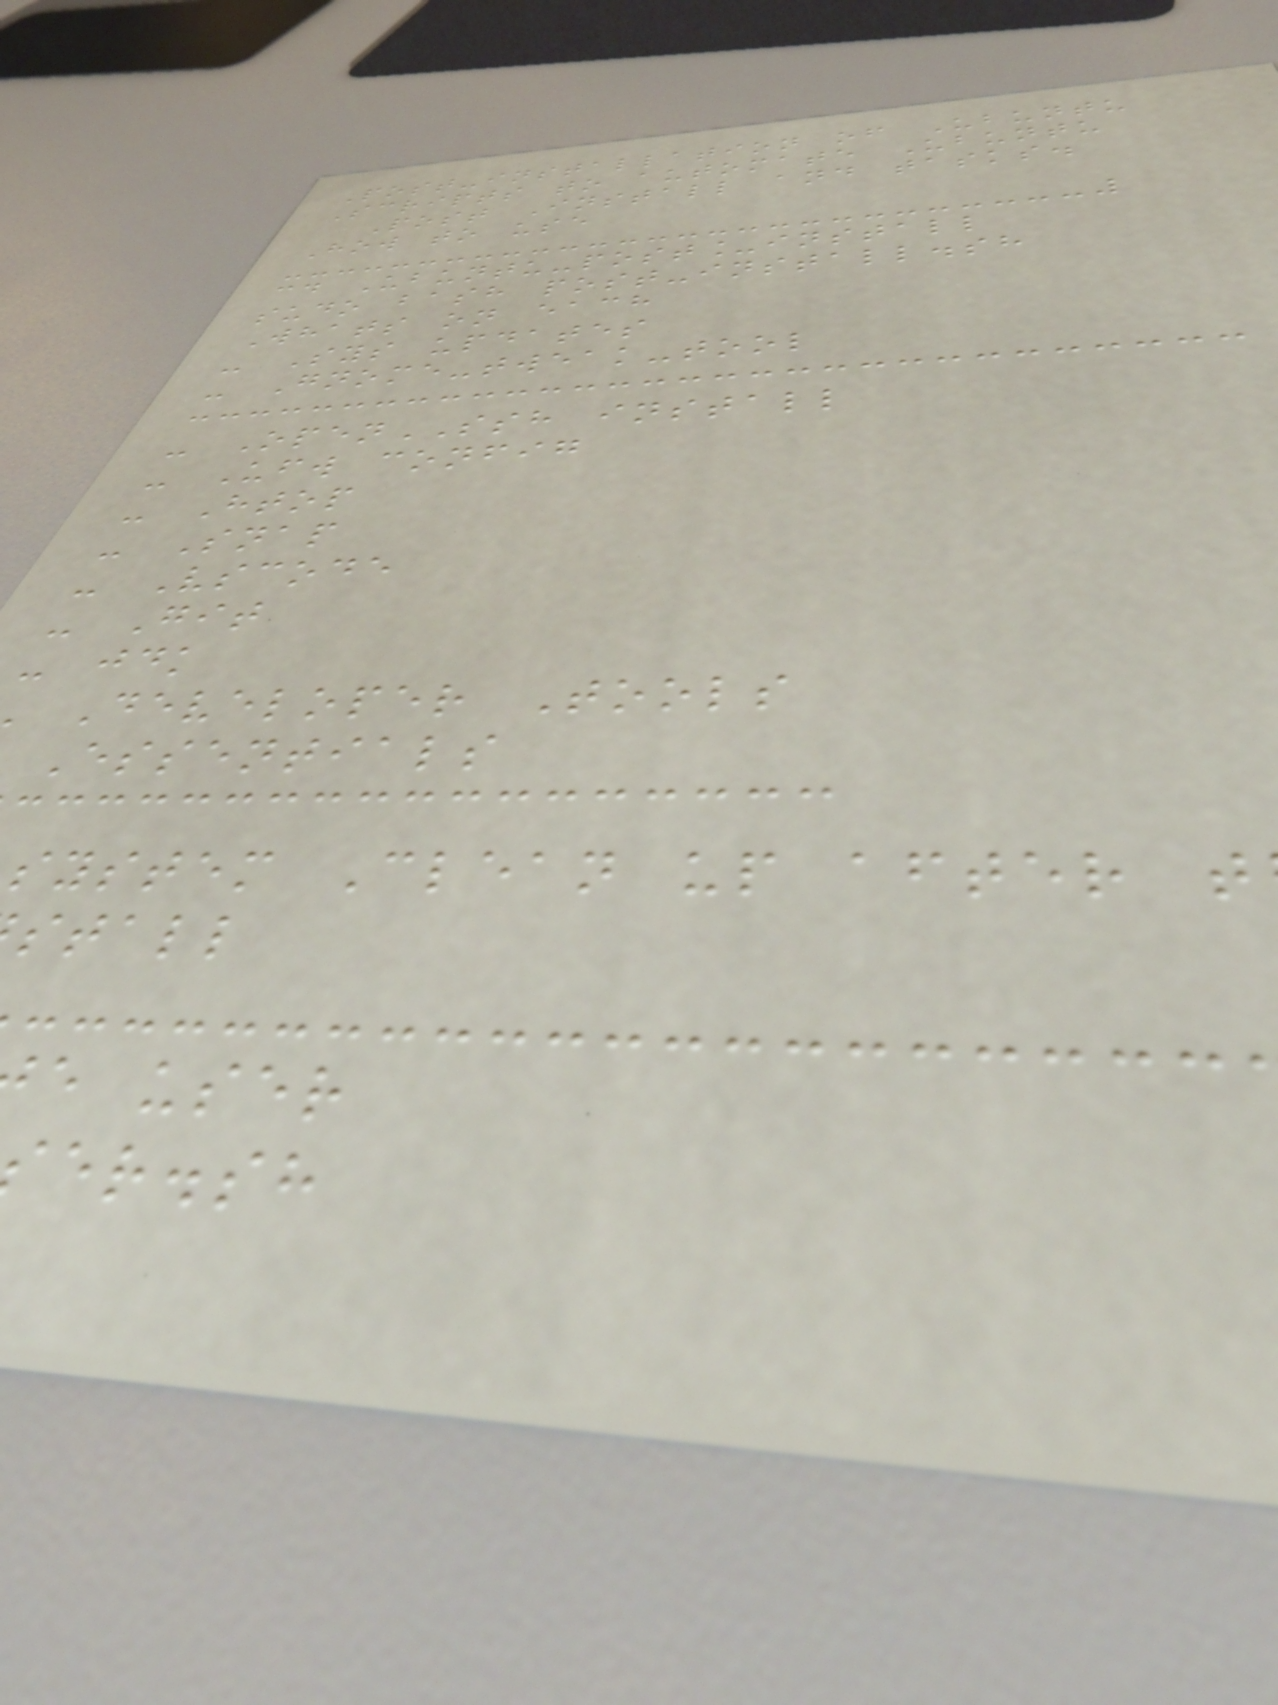Post-installation of Ubuntu
Scripts to automate Ubuntu
Post Install and tasks.
How to use
cd Ubuntu-post_install
sudo bash post-install.sh
Whats on each
- Sys updates
- Gnome-tweak-tool
- OpenSSH install
- Ufw config
- Htop
- Snap
- Vscode
- Git
- jdk
Developer Tools
Essentials
system Clean up after t
stall
e user
er.sh
